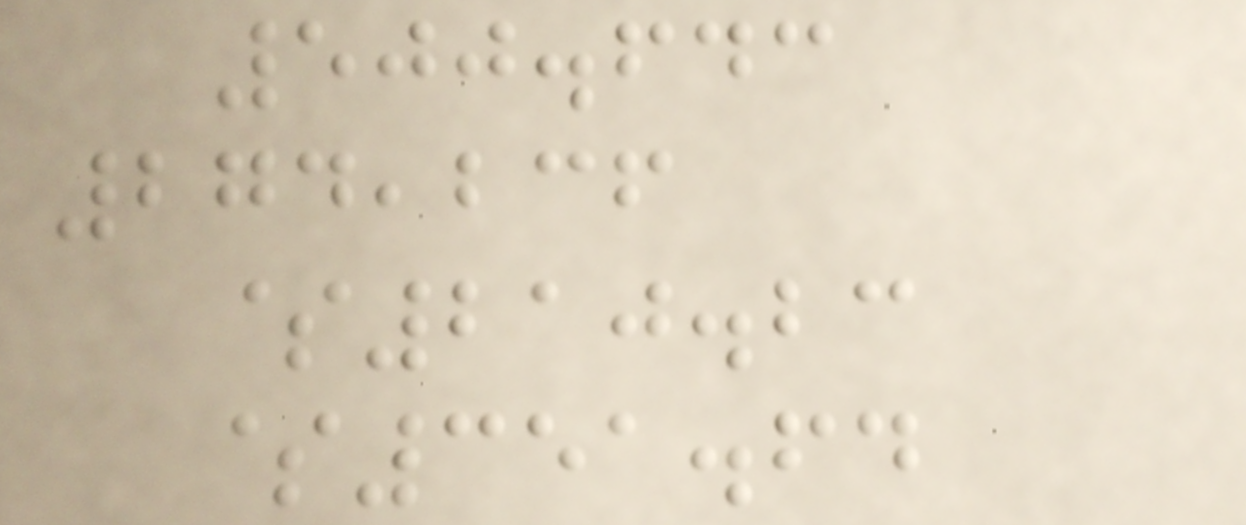500.643
274,236
$210.23
$351.64
